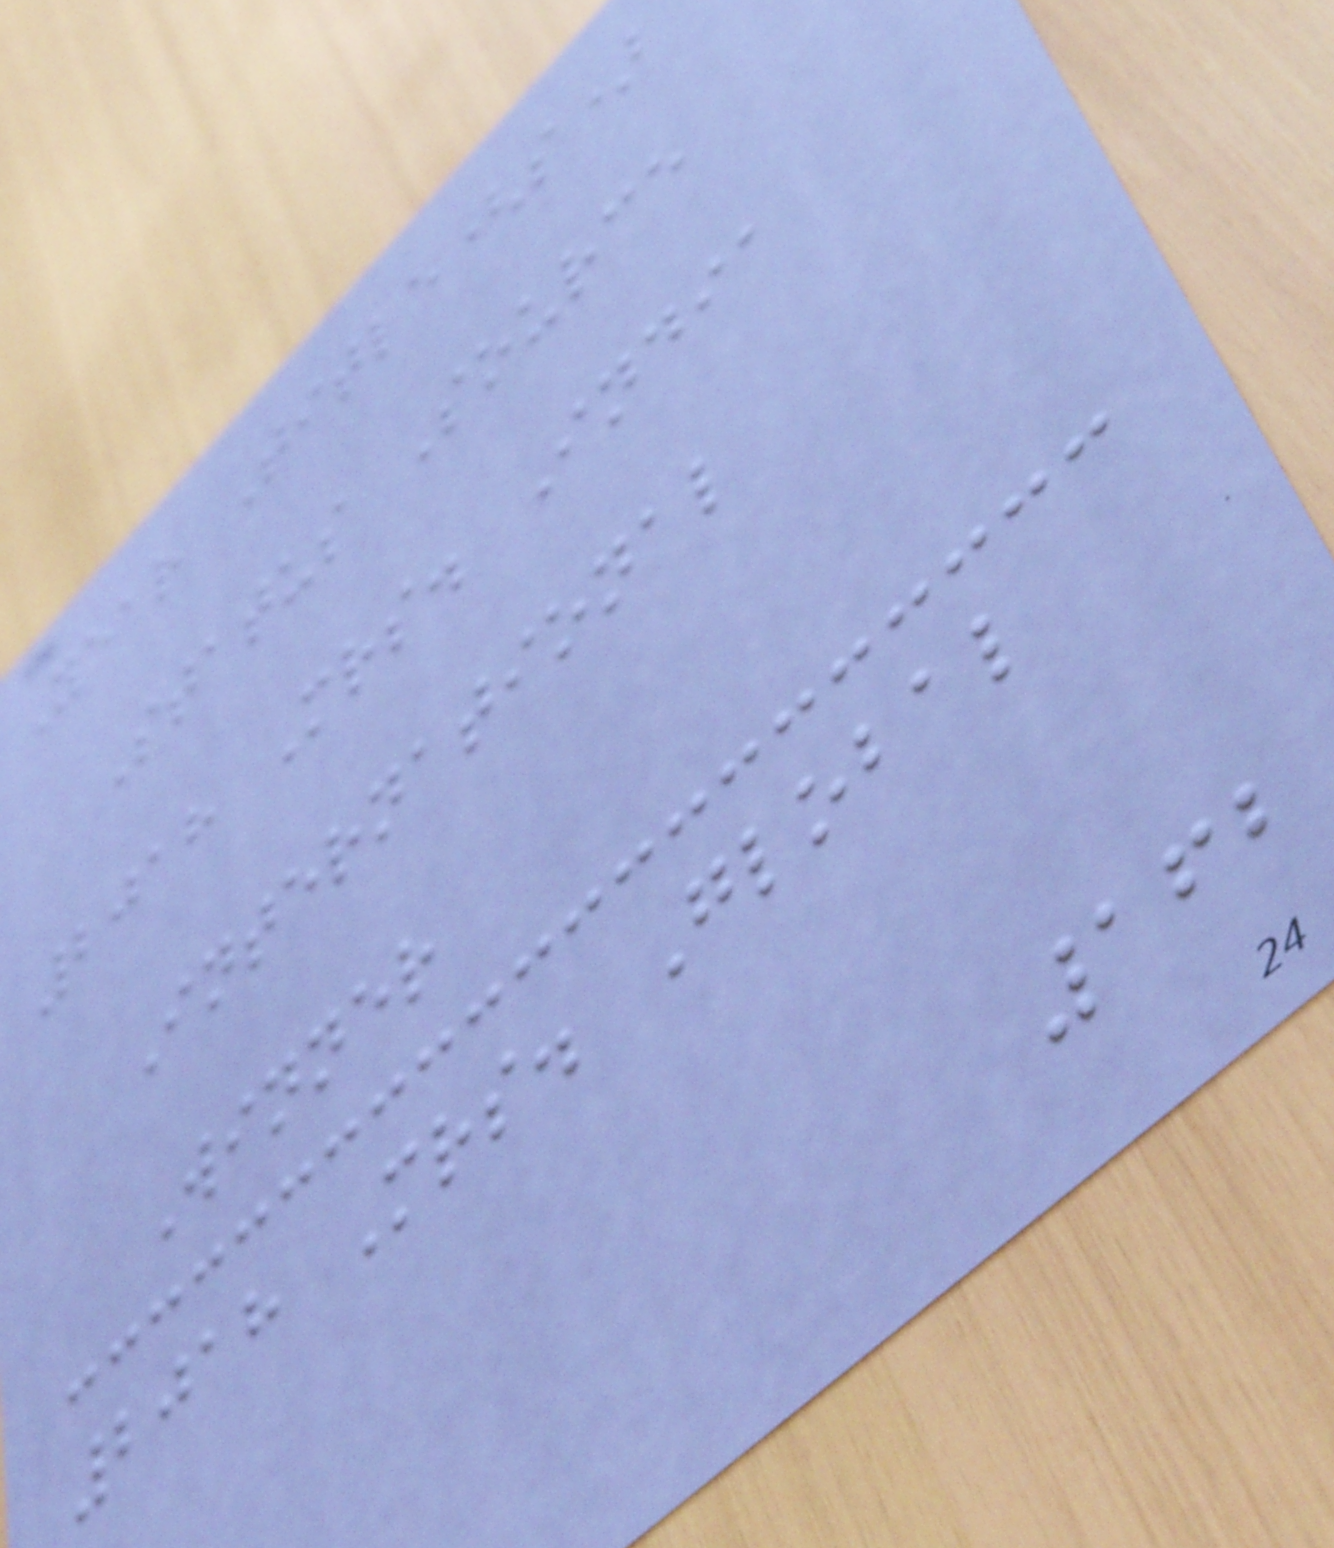Year Title(s)
Status Source
2018 Mrs. India
International
Winner
2018 Mrs. Global
162
